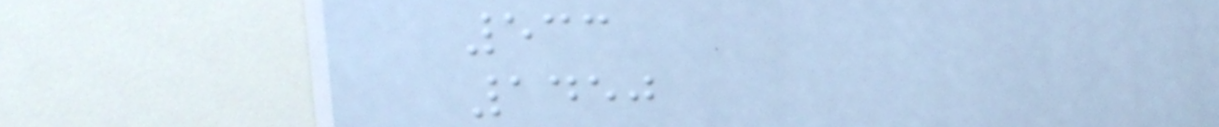533
1450
